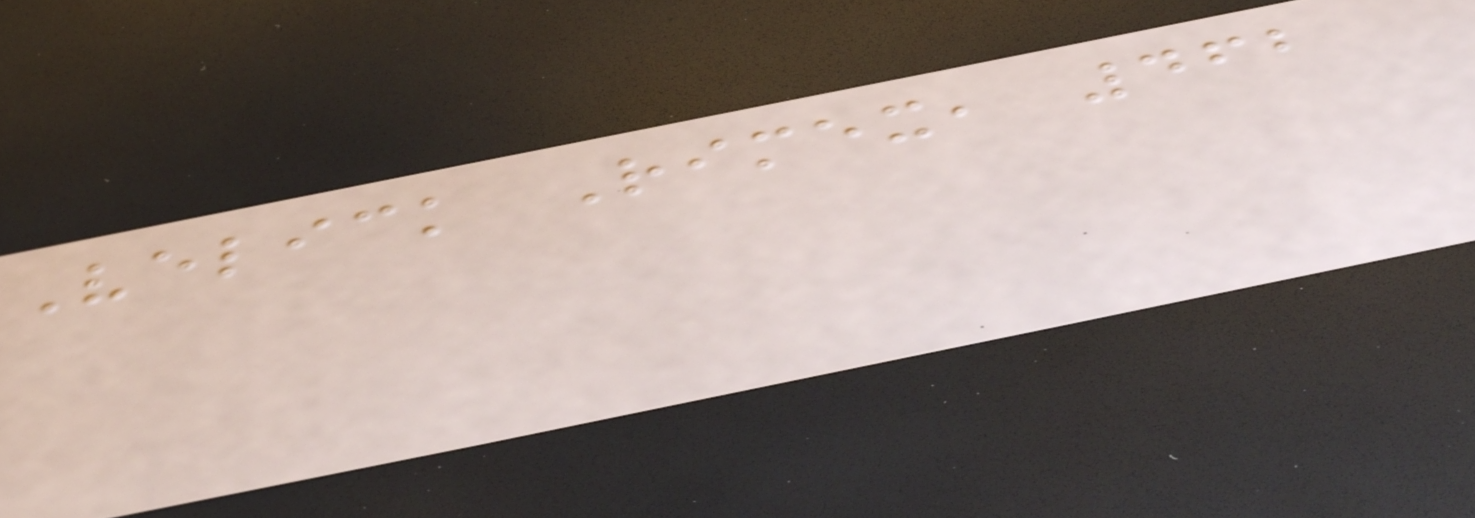Velick Rimex, 462
